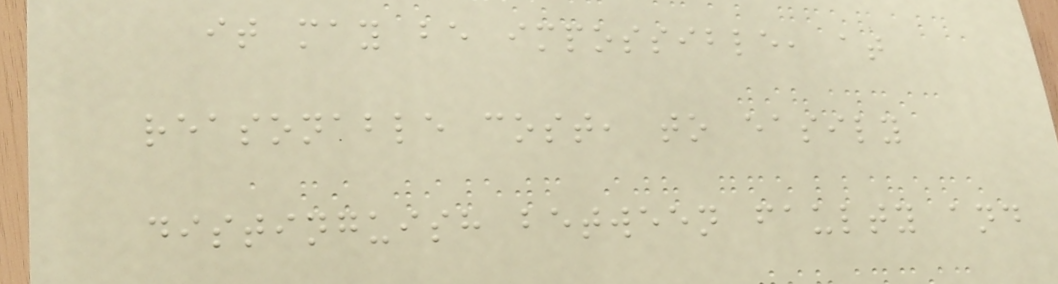it may be impossible, at
reasonable cost, to easily
distinguish between faulty and
